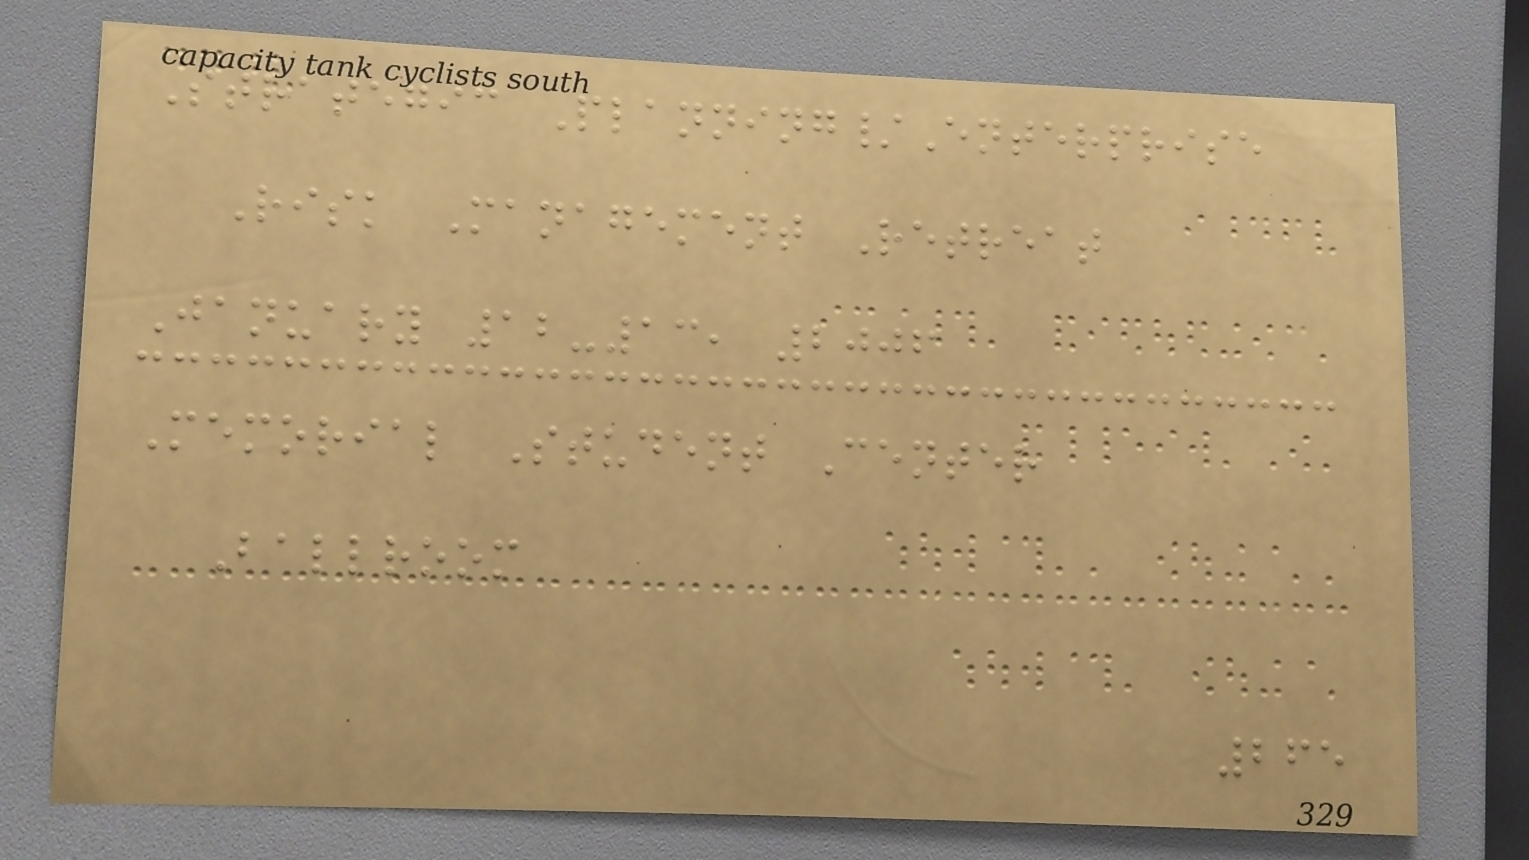Strategic Planning/Enterprise
Risk Management Retreat
January 12-13, 2006
Memorial Student Center
Ballroom
265
